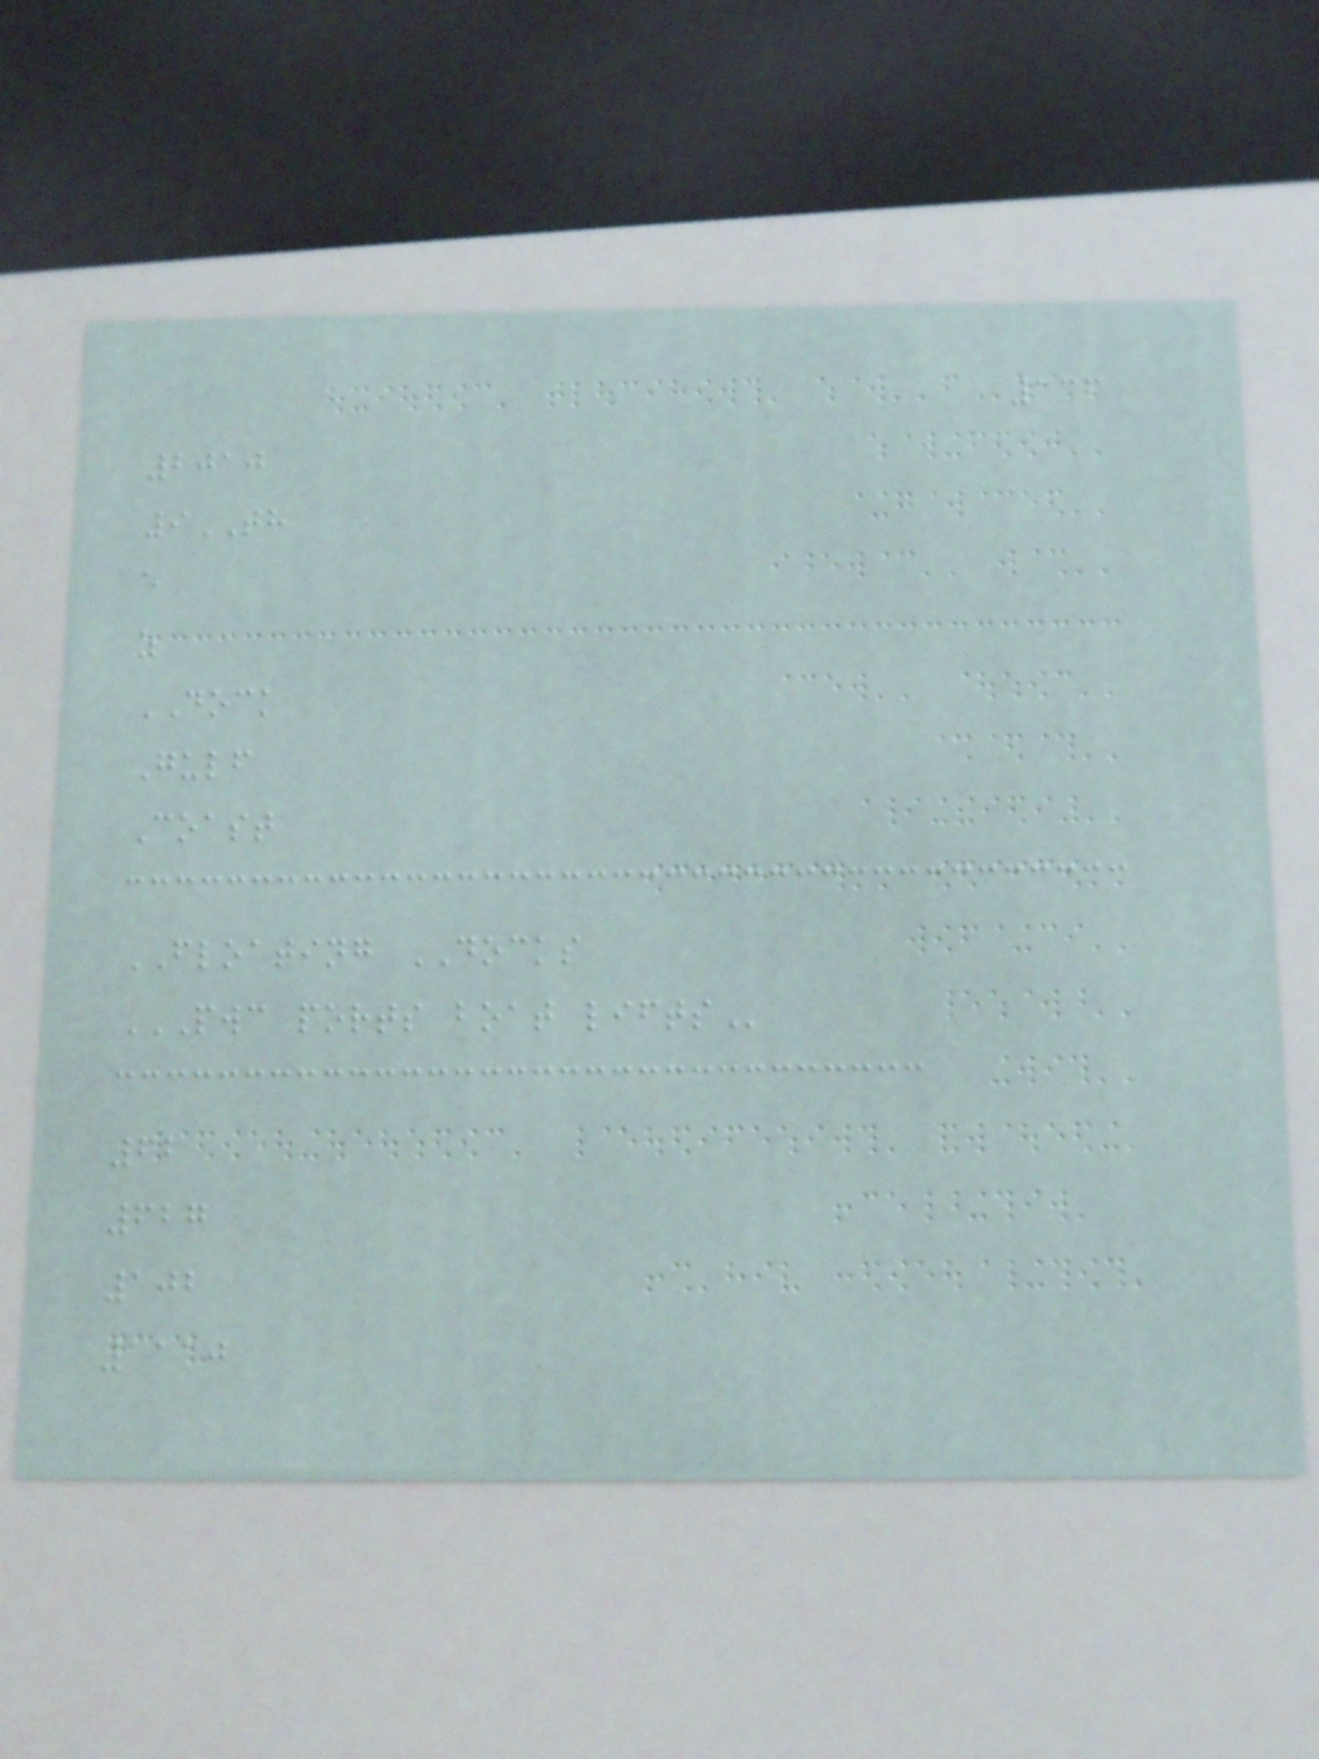136
2010
9TH
e
z
DOCK
Gulf
Coast
FLOATING DOCKS
PWC PORTS BOAT LIFTS
62
627
102
1110
